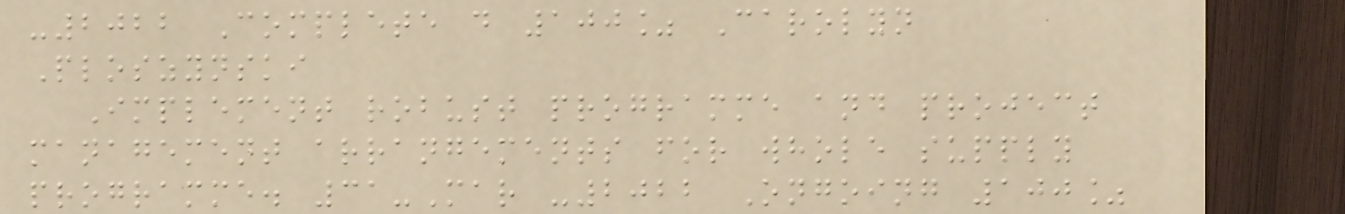-2022 Complete d 100% Carolyn
Ploszynski
Implement robust programme and project
management arrangements for whole supply
programme. 31-Mar -2022 Ongoing 100%
